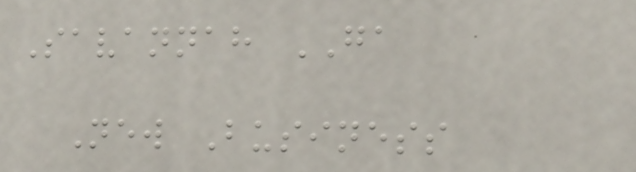Savannah GA
New Business
